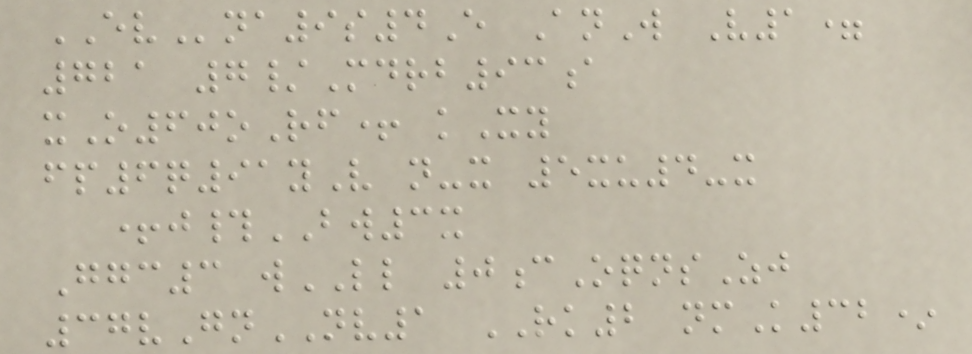EVna9s4E AnW V1=
721 7/Mdrb93a
xO60oRf+ kXy
fp6q91yV n-x 5xu4-x
+j#BW3x
Ggc3 wLL 0cOqnsZj
37vGnNV1 RK2 nmK32*
